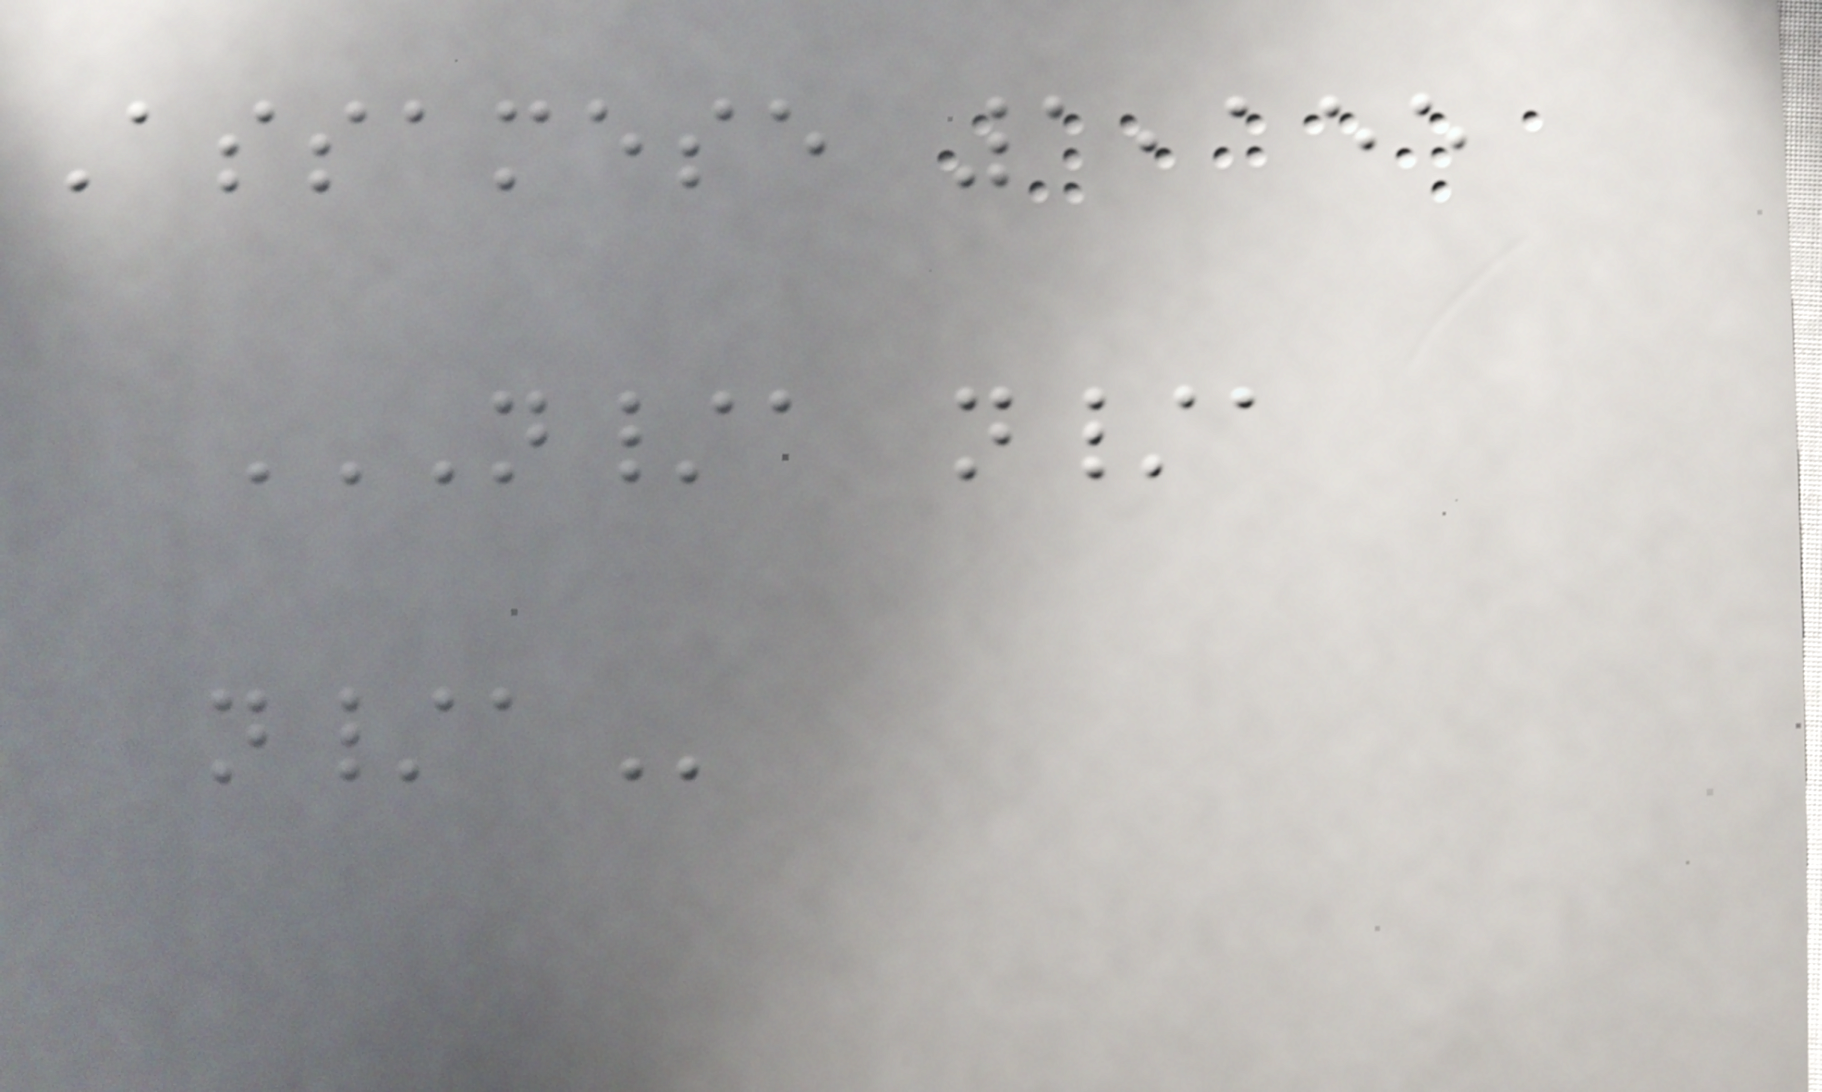Assamese 1,155
N/A N/A
N/A
